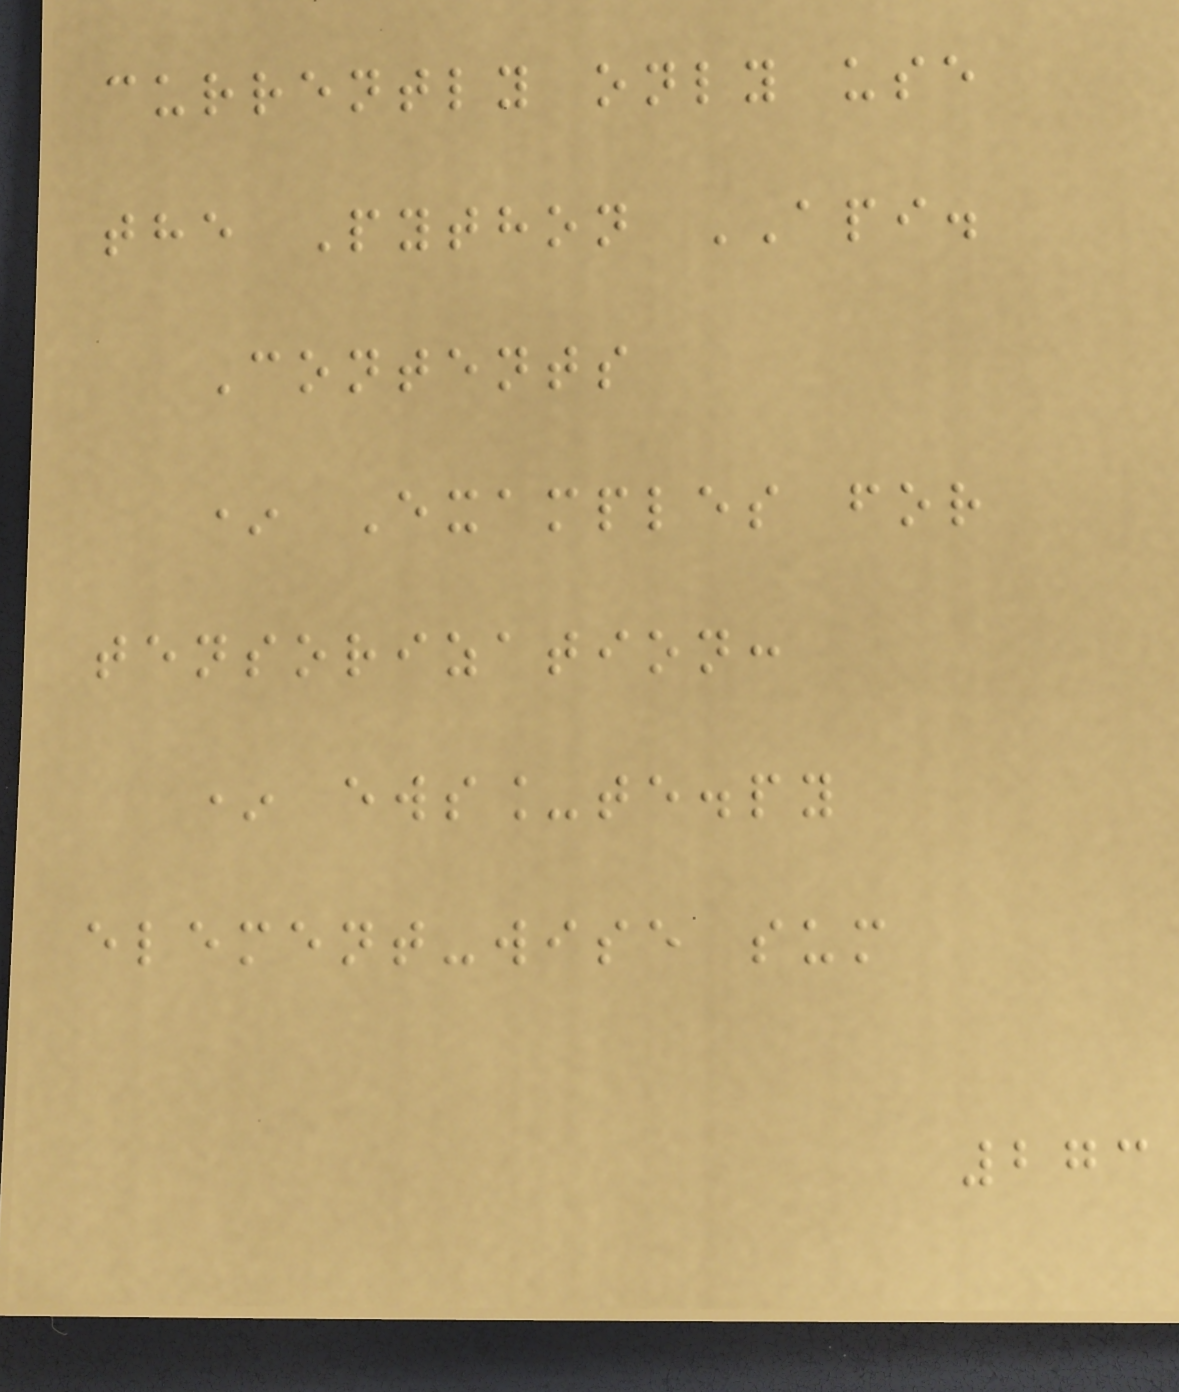currently only use
the Python API.
Contents
* Examples for
tensorization:
* ews_te.py
element-wise sum
273
